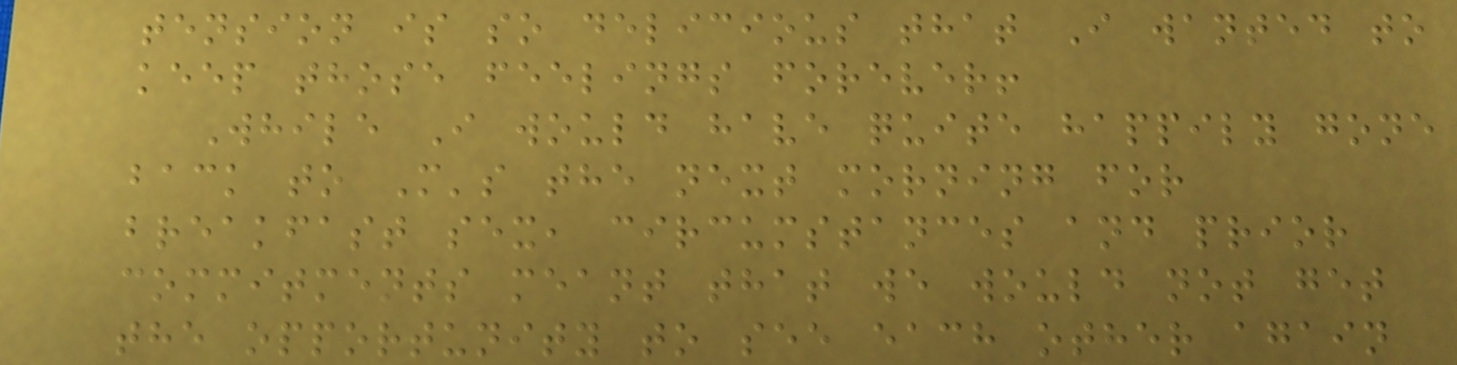tension is so delicious that I wanted to
keep those feelings forever!
While I would have quite happily gone
back to M's the next morning for
breakfast sex, circumstances and prior
commitments meant that we would not get
the opportunity to see each other again
